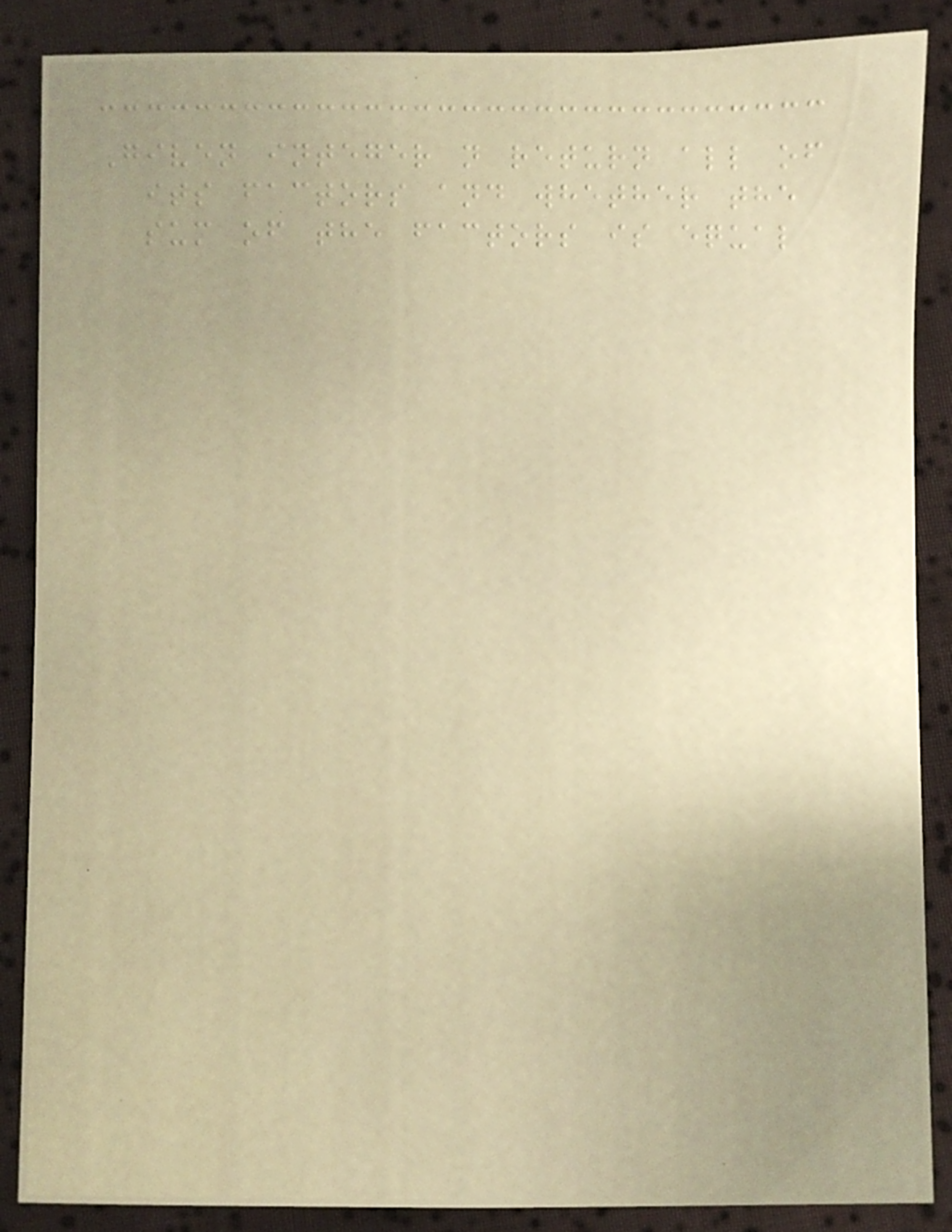Given integer n return all of
its factors and whether the
sum of the factors is equal
